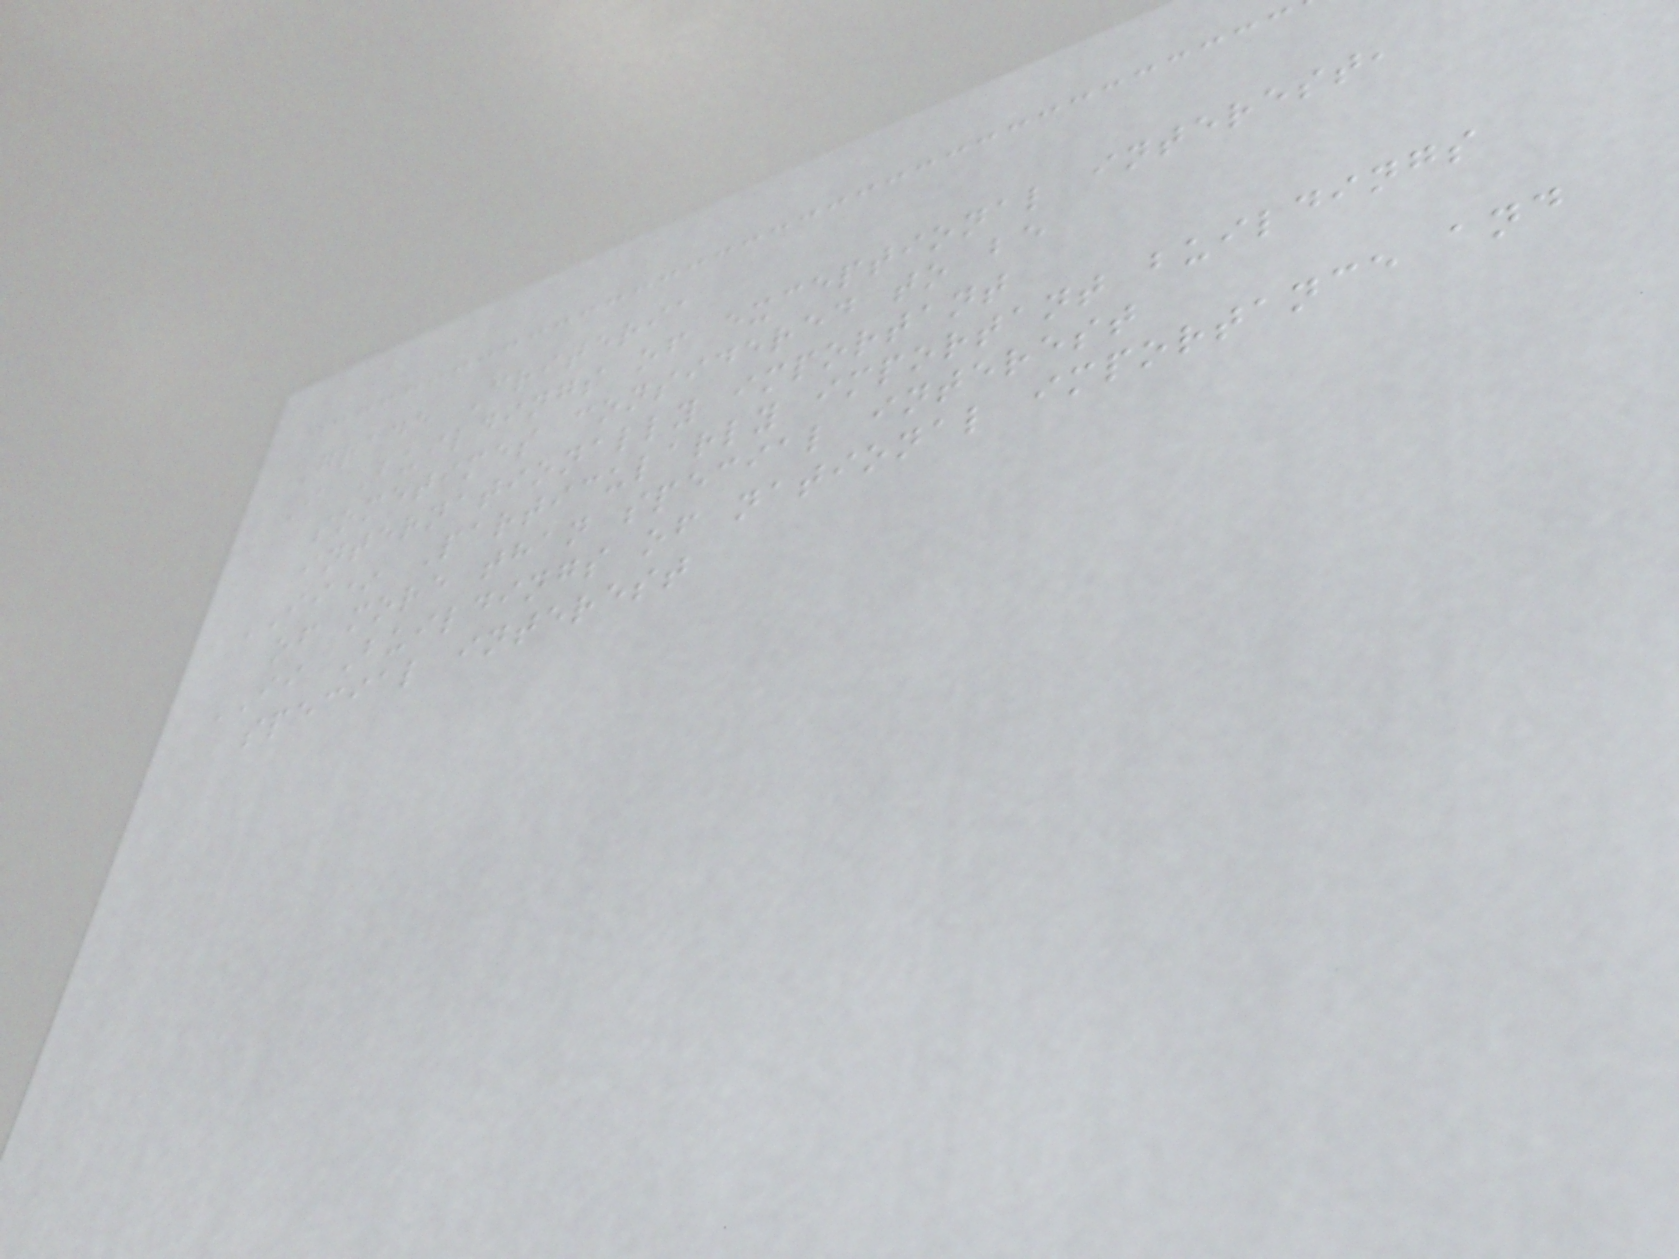Grade Criteria
I Buildings of exceptional interest,
sometimes considered to be
internationally important
II* Particularly important buildings
of more than special interest
II Buildings of national importance and
special interest
